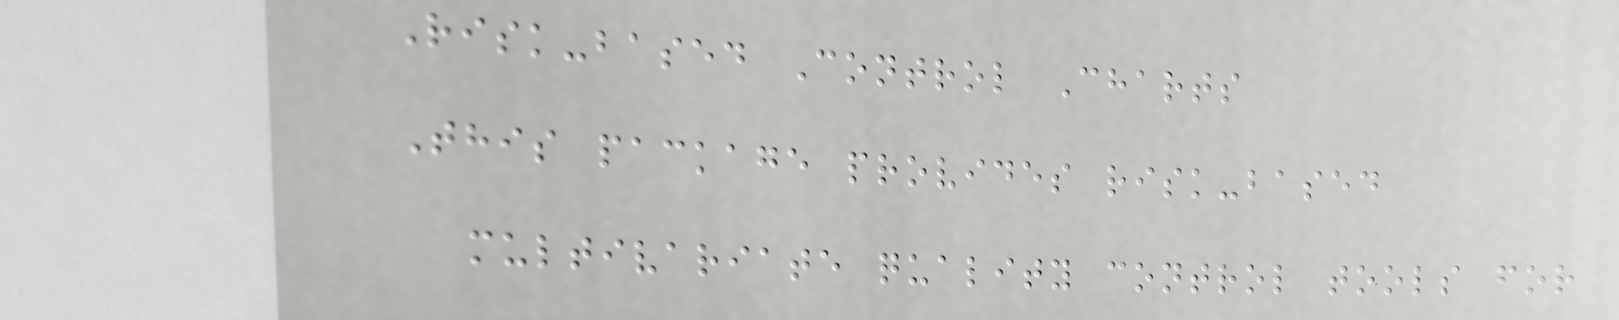Risk-based Control Charts
This package provides risk-based
multivariate quality control tools for
